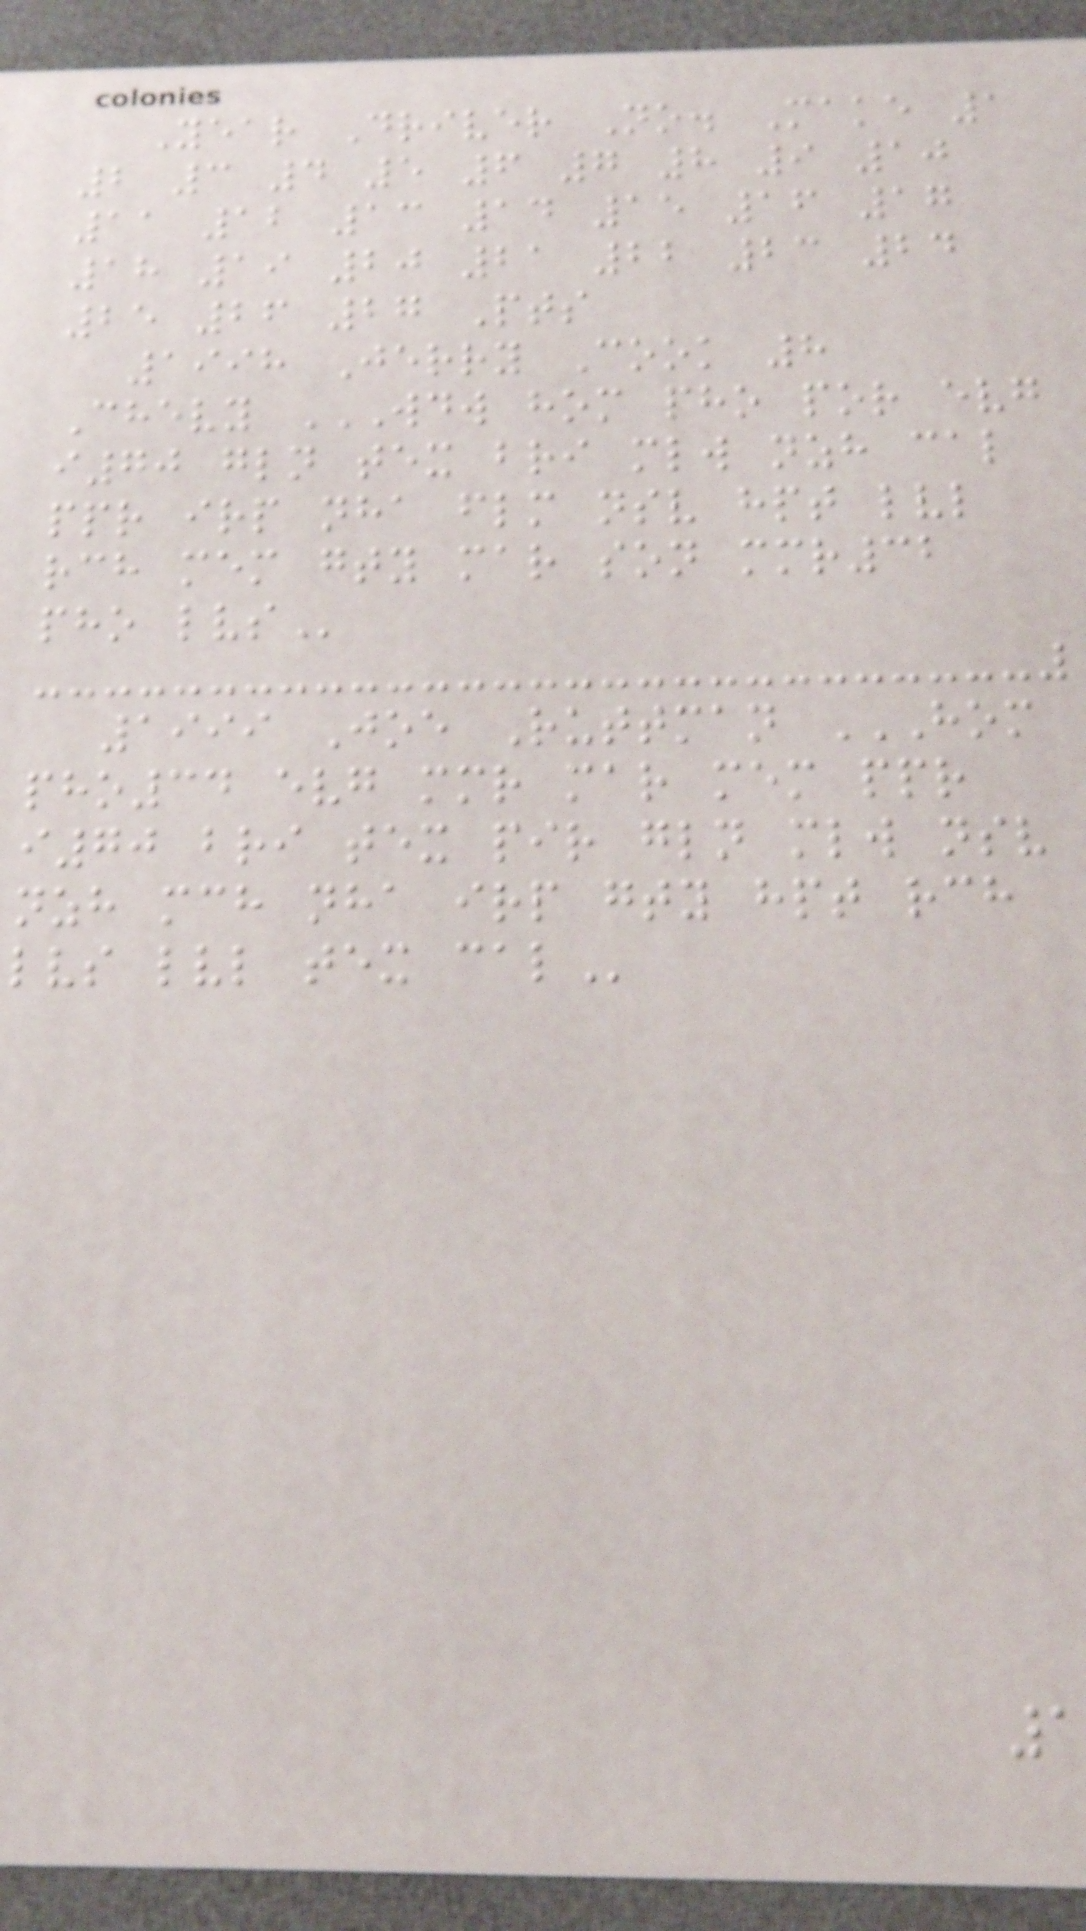Year Driver No. Make 1
2 3 4 5 6 7 8 9 10
11 12 13 14 15 16 17
18 19 20 21 22 23 24
25 26 27 Pts
1998 Jerry Cook 8
Chevy WDW HOM PHO POR EVG
i70 gln tex bri mlw nzh cal
ppr irp nha flm nsv hpt lvl
rch mem gty mar son mmr32
1999 Joe Ruttman HOM
pho34 evg mmr mar mem ppr
i70 bri tex pir gln mlw nsv
nzh mch nha irp gty hpt rch
lvs lvl tex
